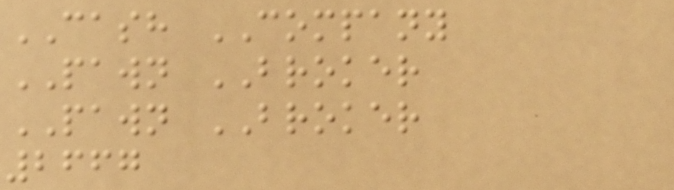CASH COMPANY
PAWN BROKER
PAWN BROKER
2667
